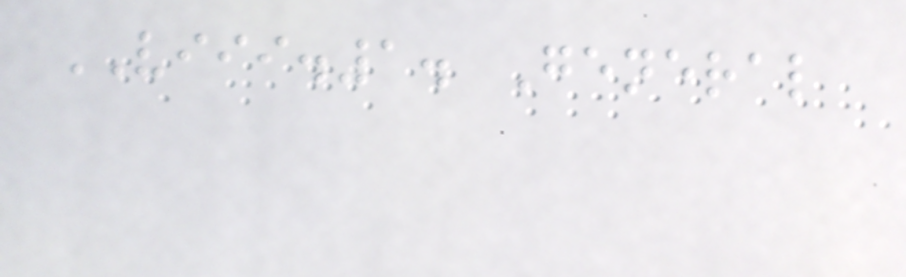VIII.1. General
